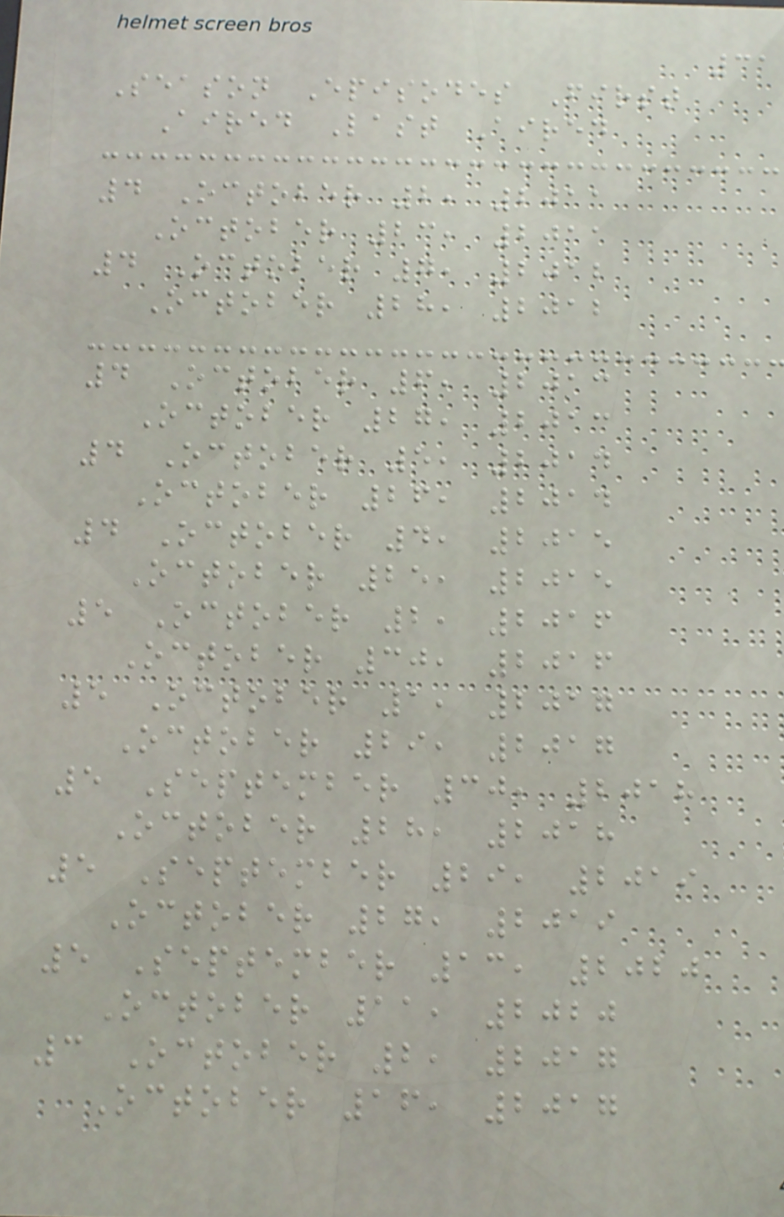31
Season Episodes First
Aired Last Aired
4 October 2, 2011
October 23, 2011
4 October 7, 2012
October 28, 2012
4 October 6, 2013
October 27, 2013
4 October 5, 2014
October 26, 2014
4 October 4, 2015
October 25, 2015
5 October 2, 2016
October 30, 2016
5 October 1, 2017
October 29, 2017
5 September 30, 2018
October 28, 2018
5 September 29, 2019
October 27, 2019
5 September 13, 2020
October 11, 2020
3 October 2, 2017
October 16, 2017
